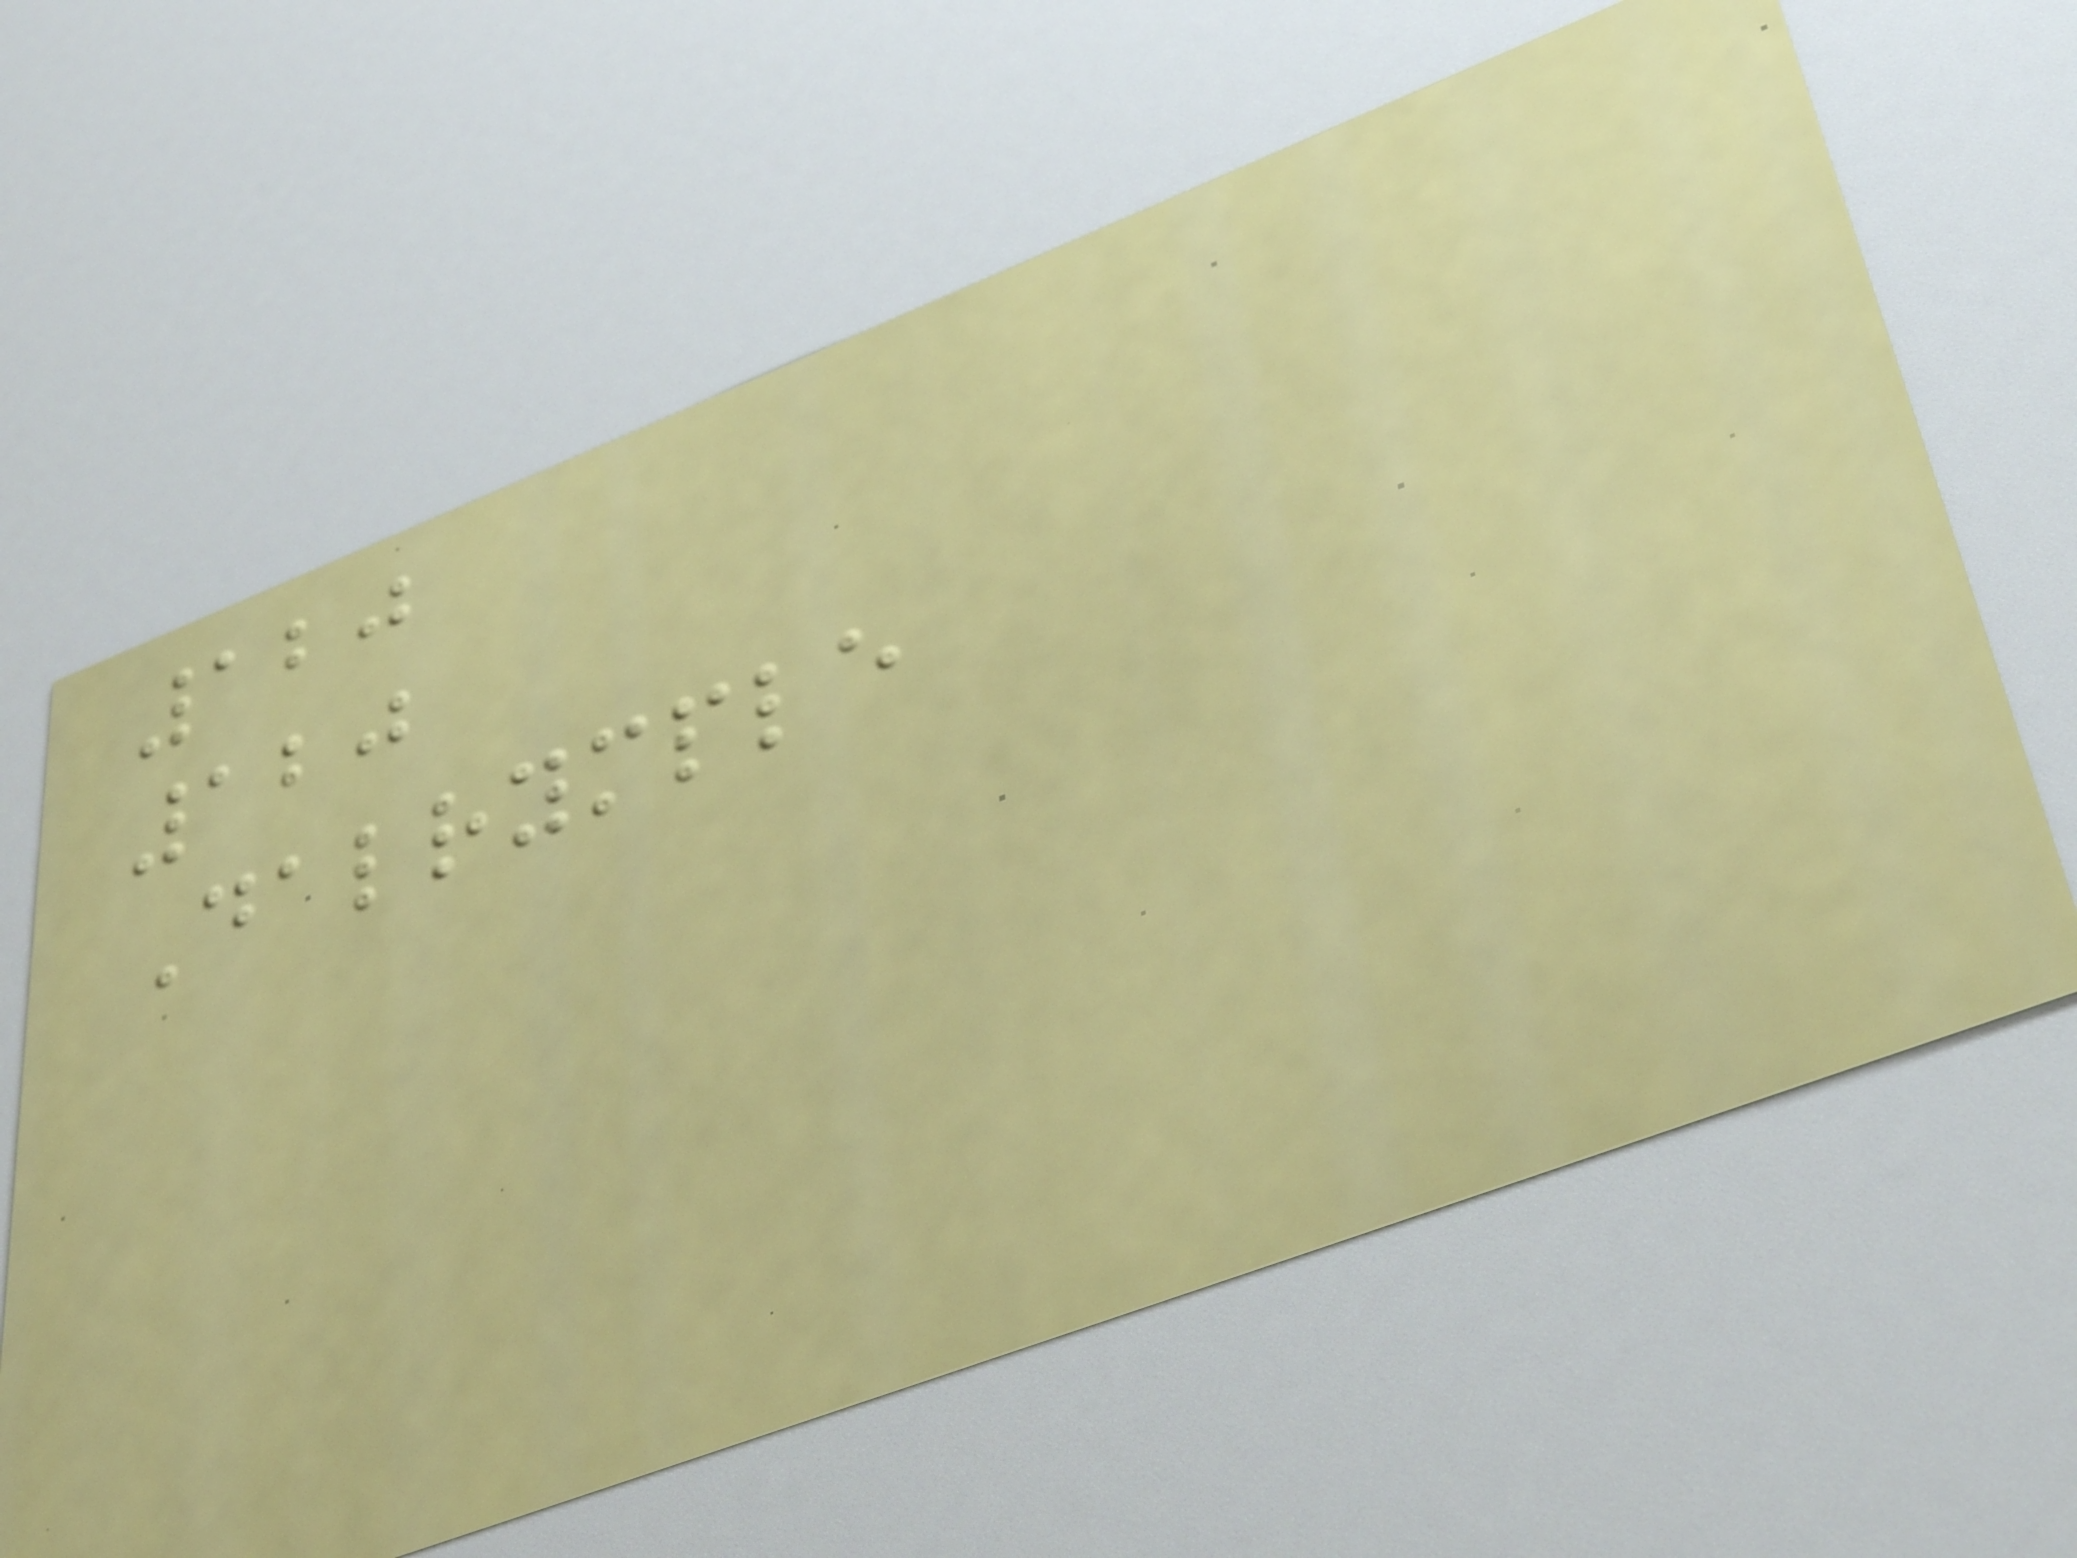120
120
Dalrymple
